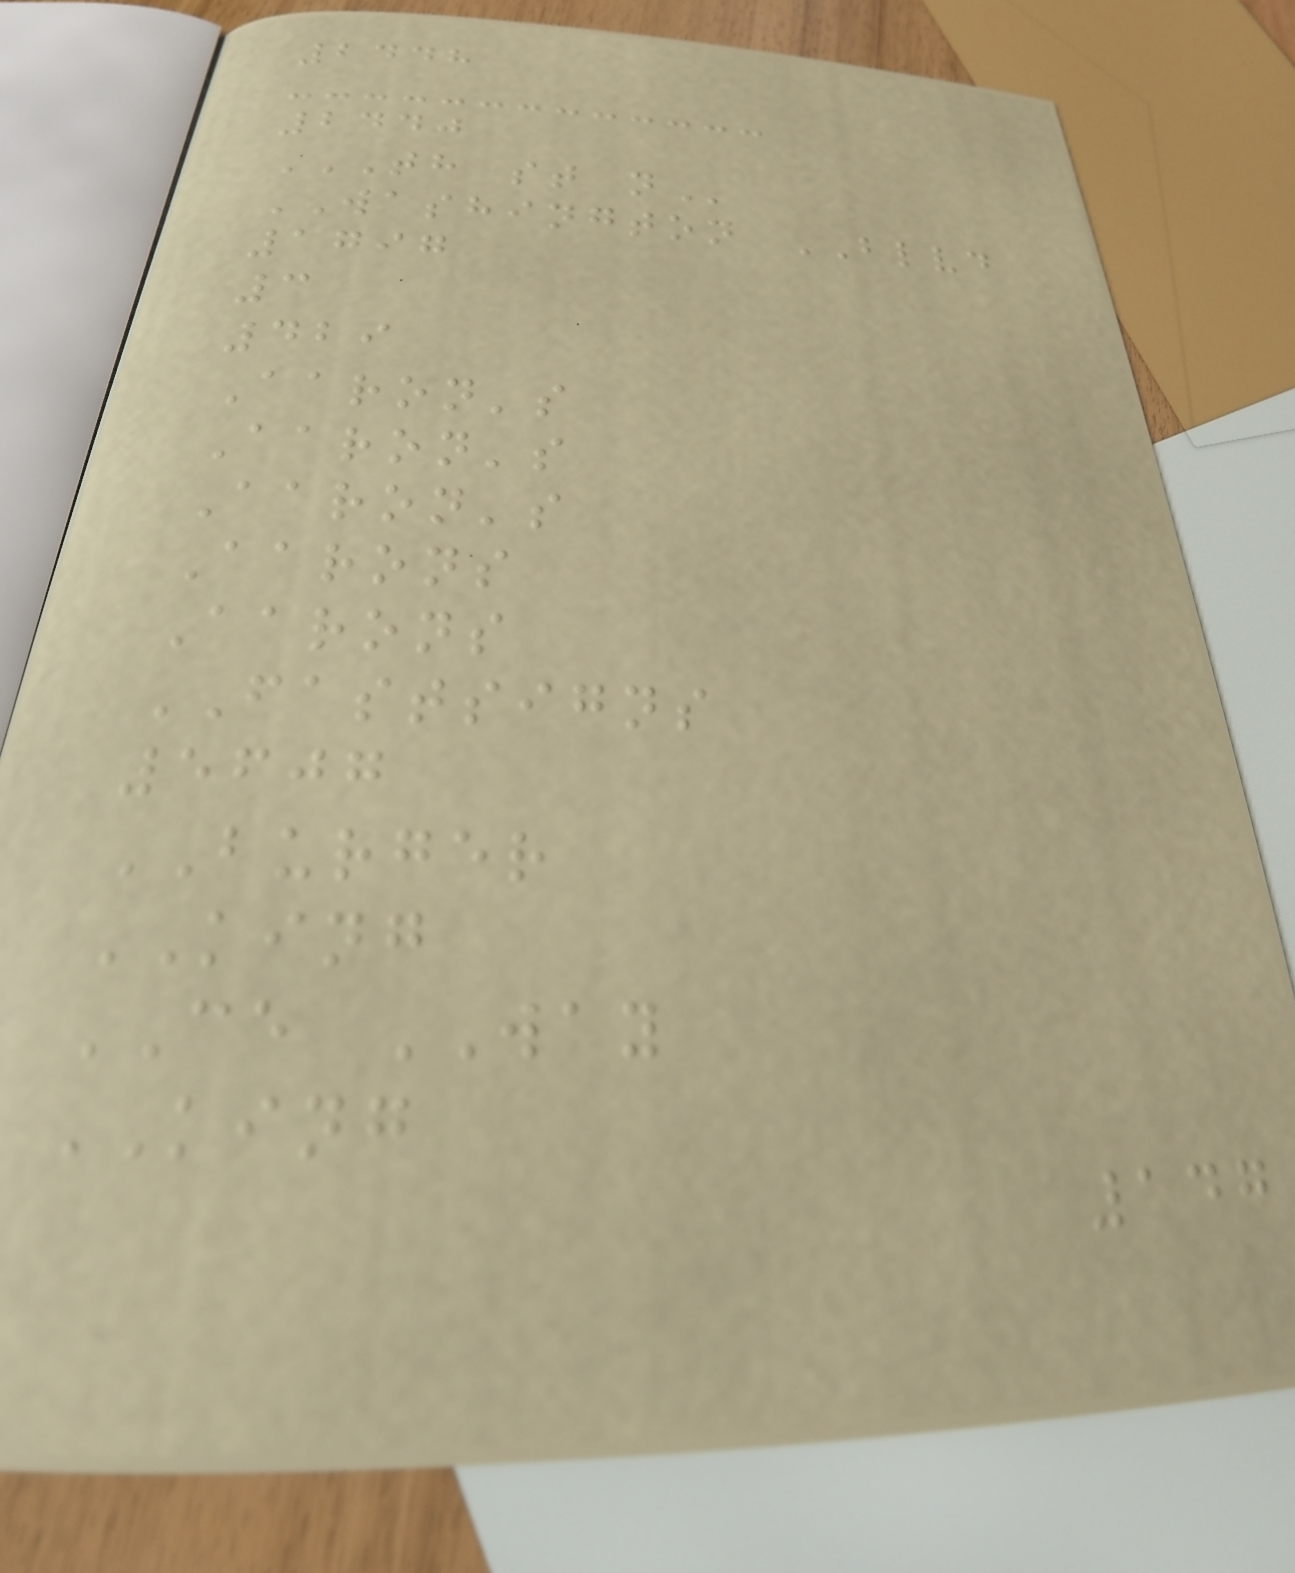2448
2440
TH ST N
WASHINGTON BLVD
1797
3
429
Aaron's
Aaron's
Aaron's
Aarons
Aarons
FASTSIGNS
5607
BURGER
KING
CE WAY
KING
147
